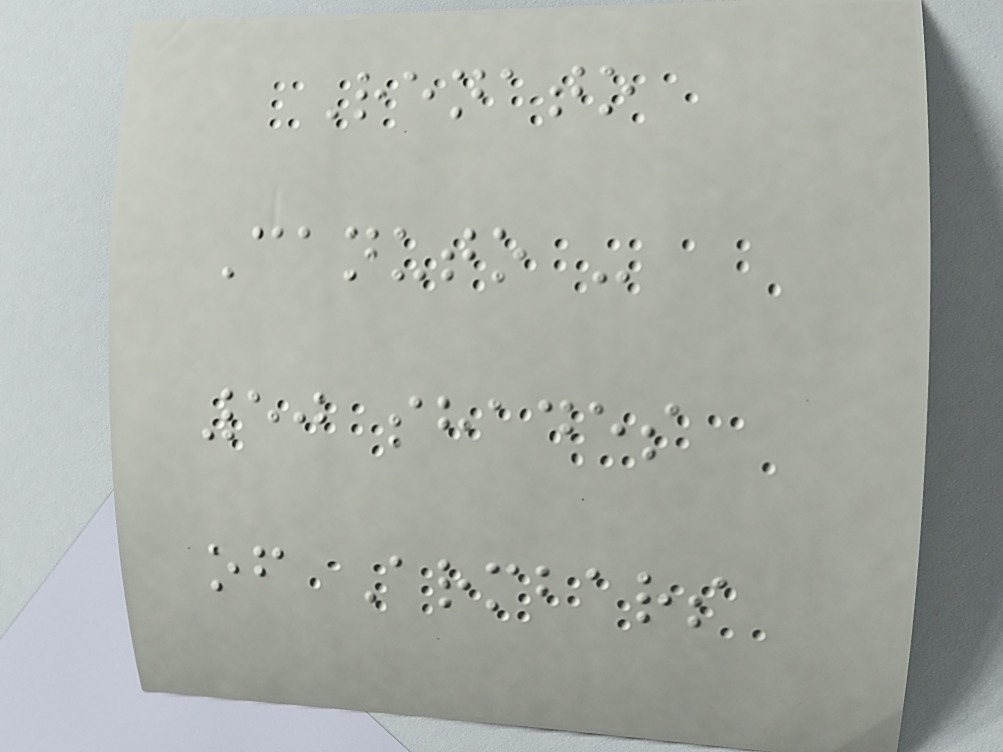Renato
Canuto -
50 shades
of Armbars
